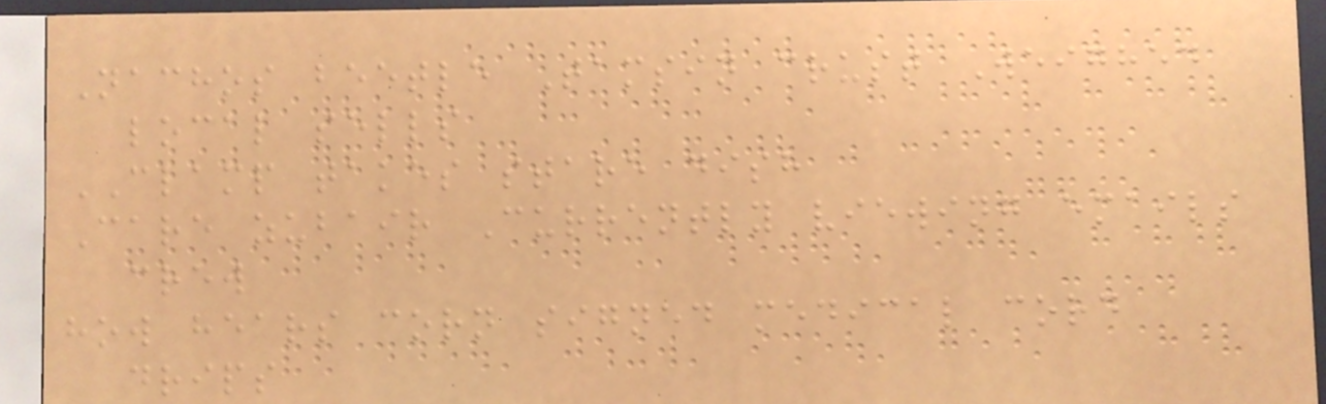Nachos beetle Tamsin crust Weighed
local sells
CLAMP takes stare dish
Care zubair Currently viewing emails
crew
how hears corn signed medical cord
drips
